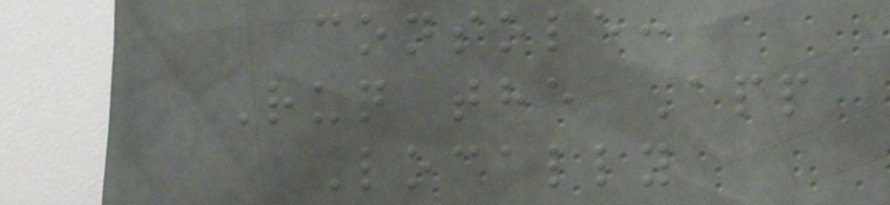console:
Run the App
Locally
